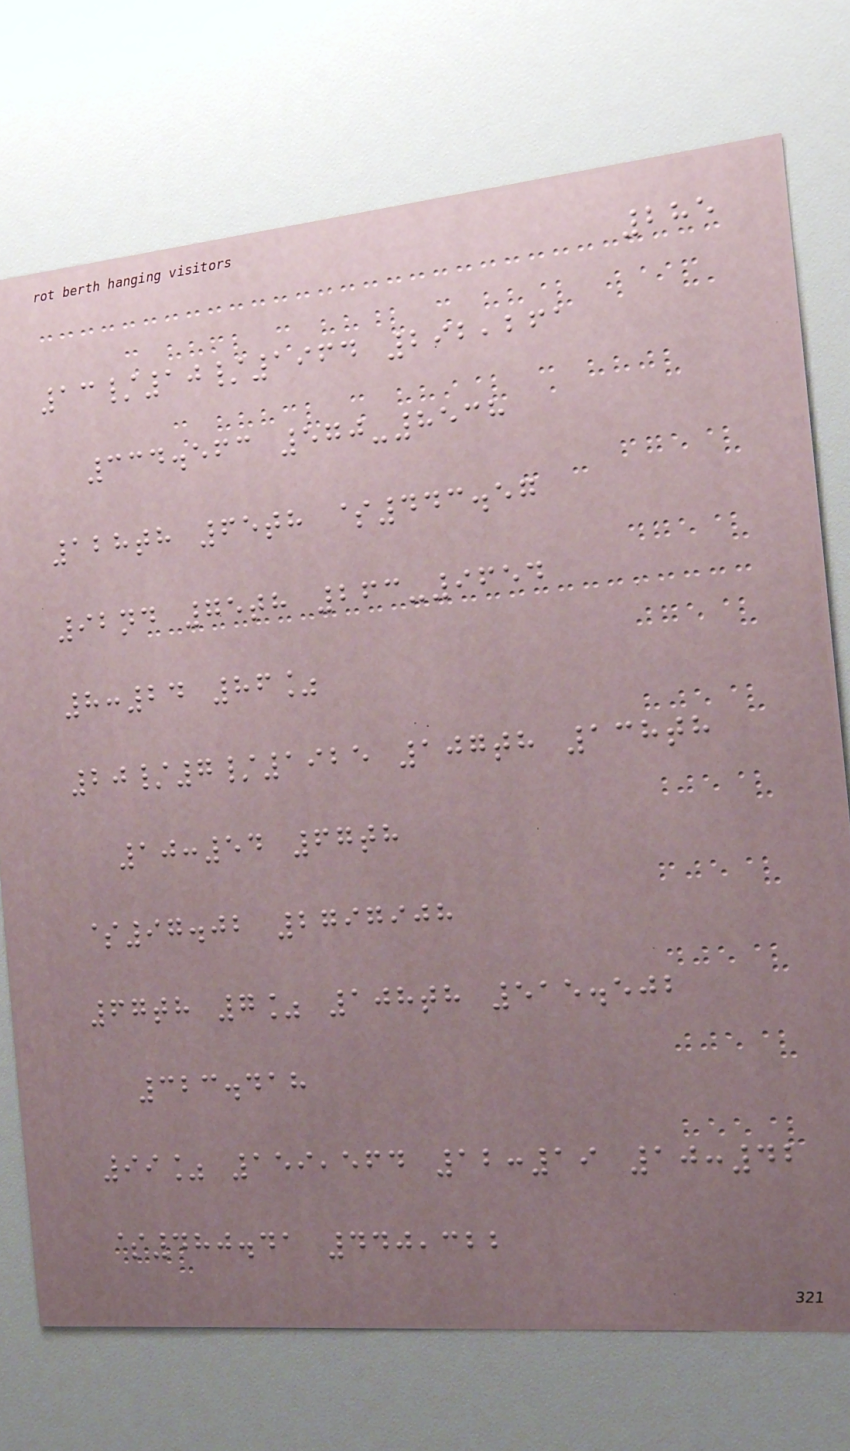285
13/10/1964 292,261
334.563 570-8538
128th 65th $443.57
92nd 75th 263-9654
8:24 86%
20/7/1925 107th 138th
10:54 67th
$97.02 2797908
67th 7% 108th 515.502
323.418
99% 159,564 12:19 10:42
$480.41 440,322
